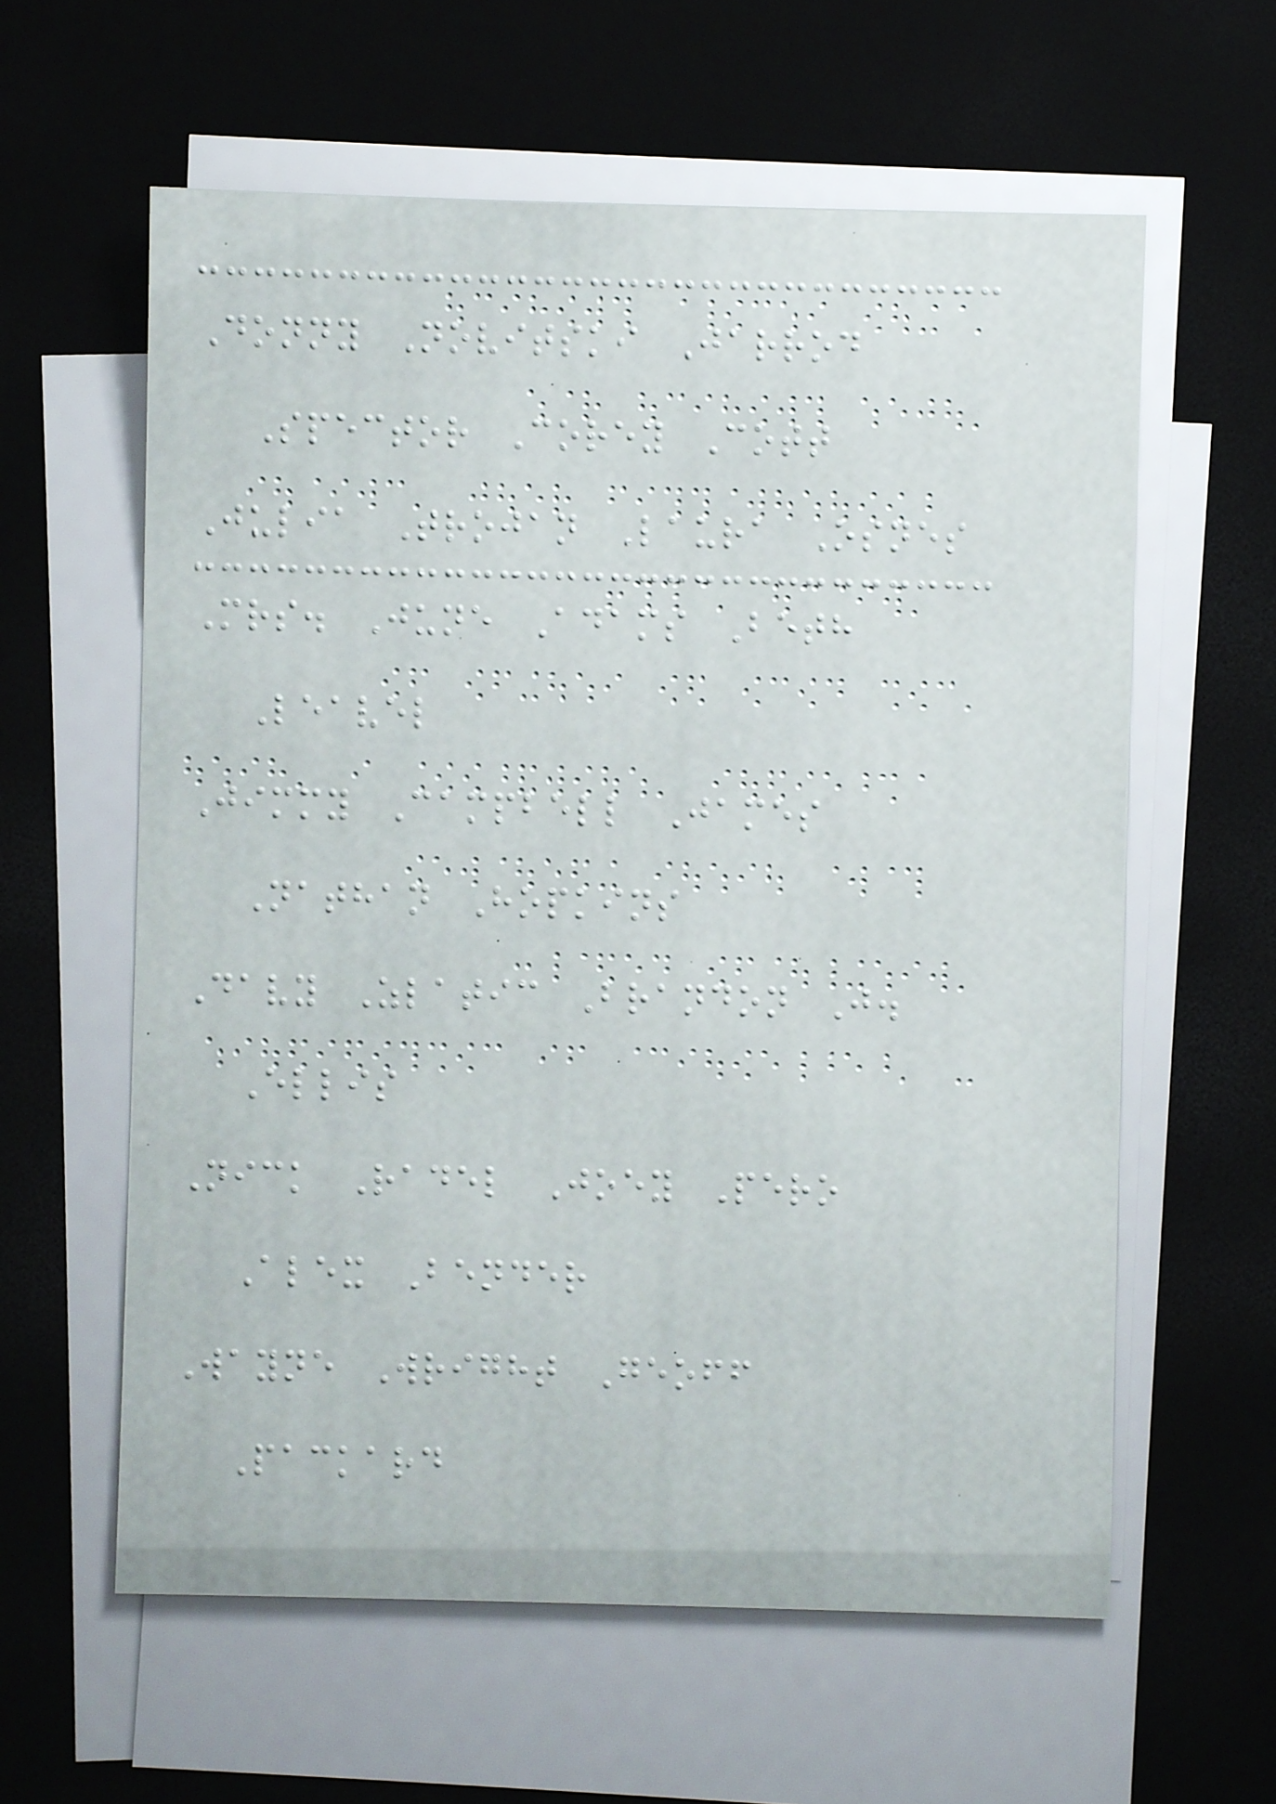Donny Novitski Jarrod
Spector Corey Cott
Julia Trojan Laura Osnes
Mrs. June Adams Beth
Leavel
Jimmy Campbell James
Nathan Hopkins
Davy Zlatic Brandon J.
Ellis
Nick Radel Joey Pero
Alex Bender
Wayne Wright Geoff
Packard
